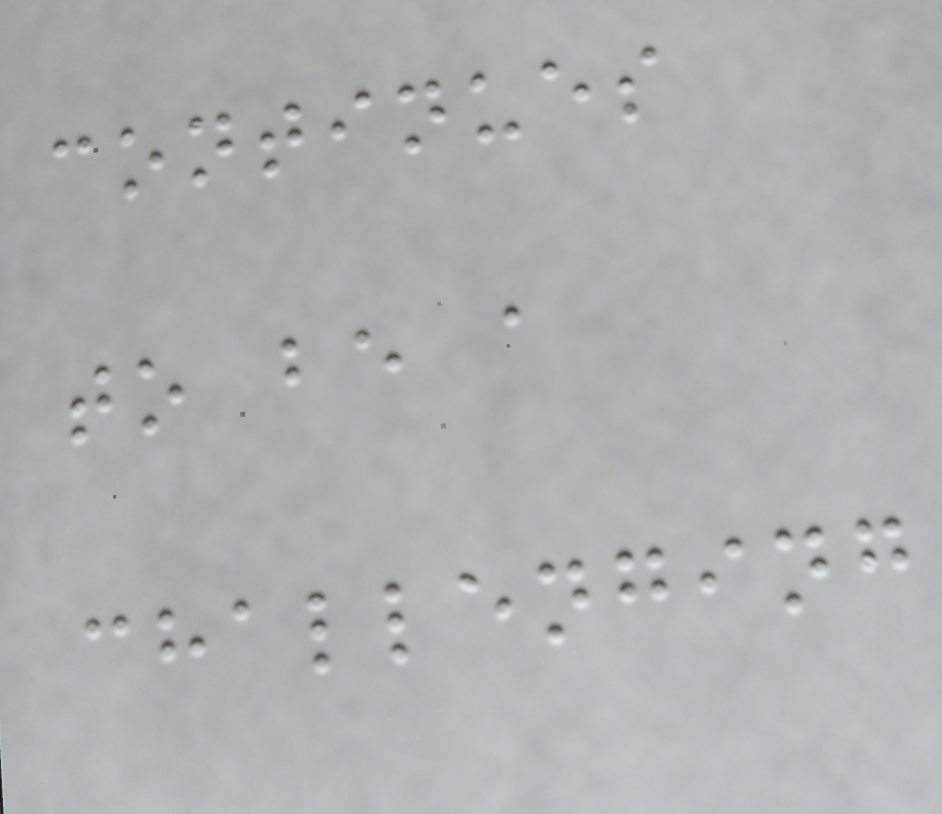continues
to be a
challenging
